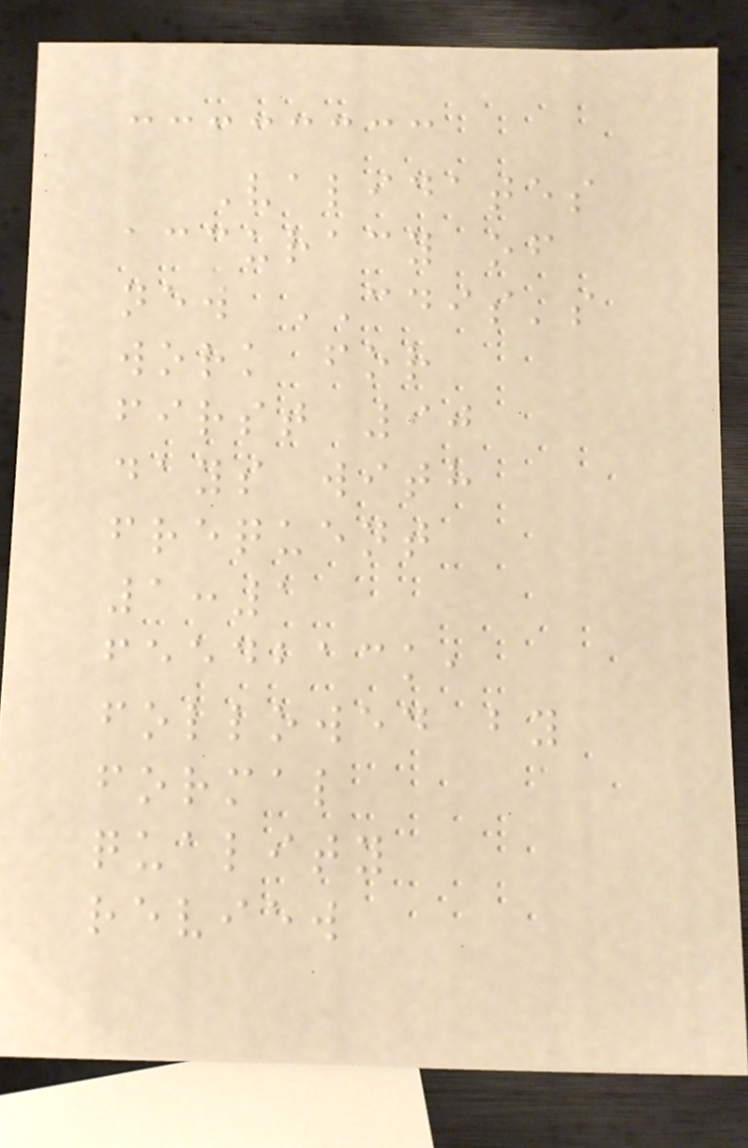Validates
accuracy of
new CDIS's
work for
first 90
days with
frequent
1:1
feedback,
followed by
formal
quality
review
